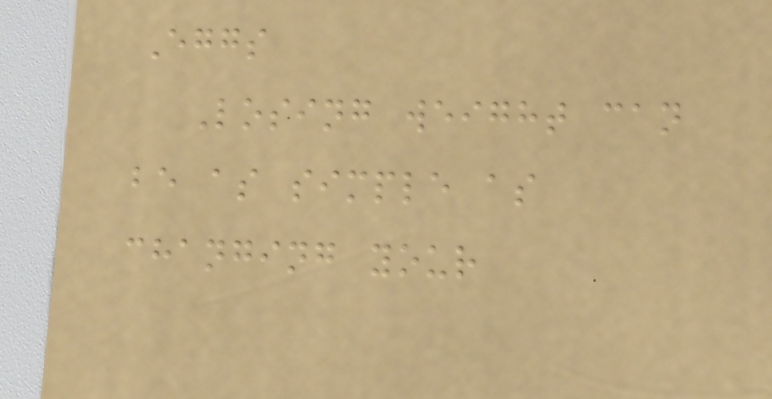Eggs
Losing weight can
be as simple as
changing your
